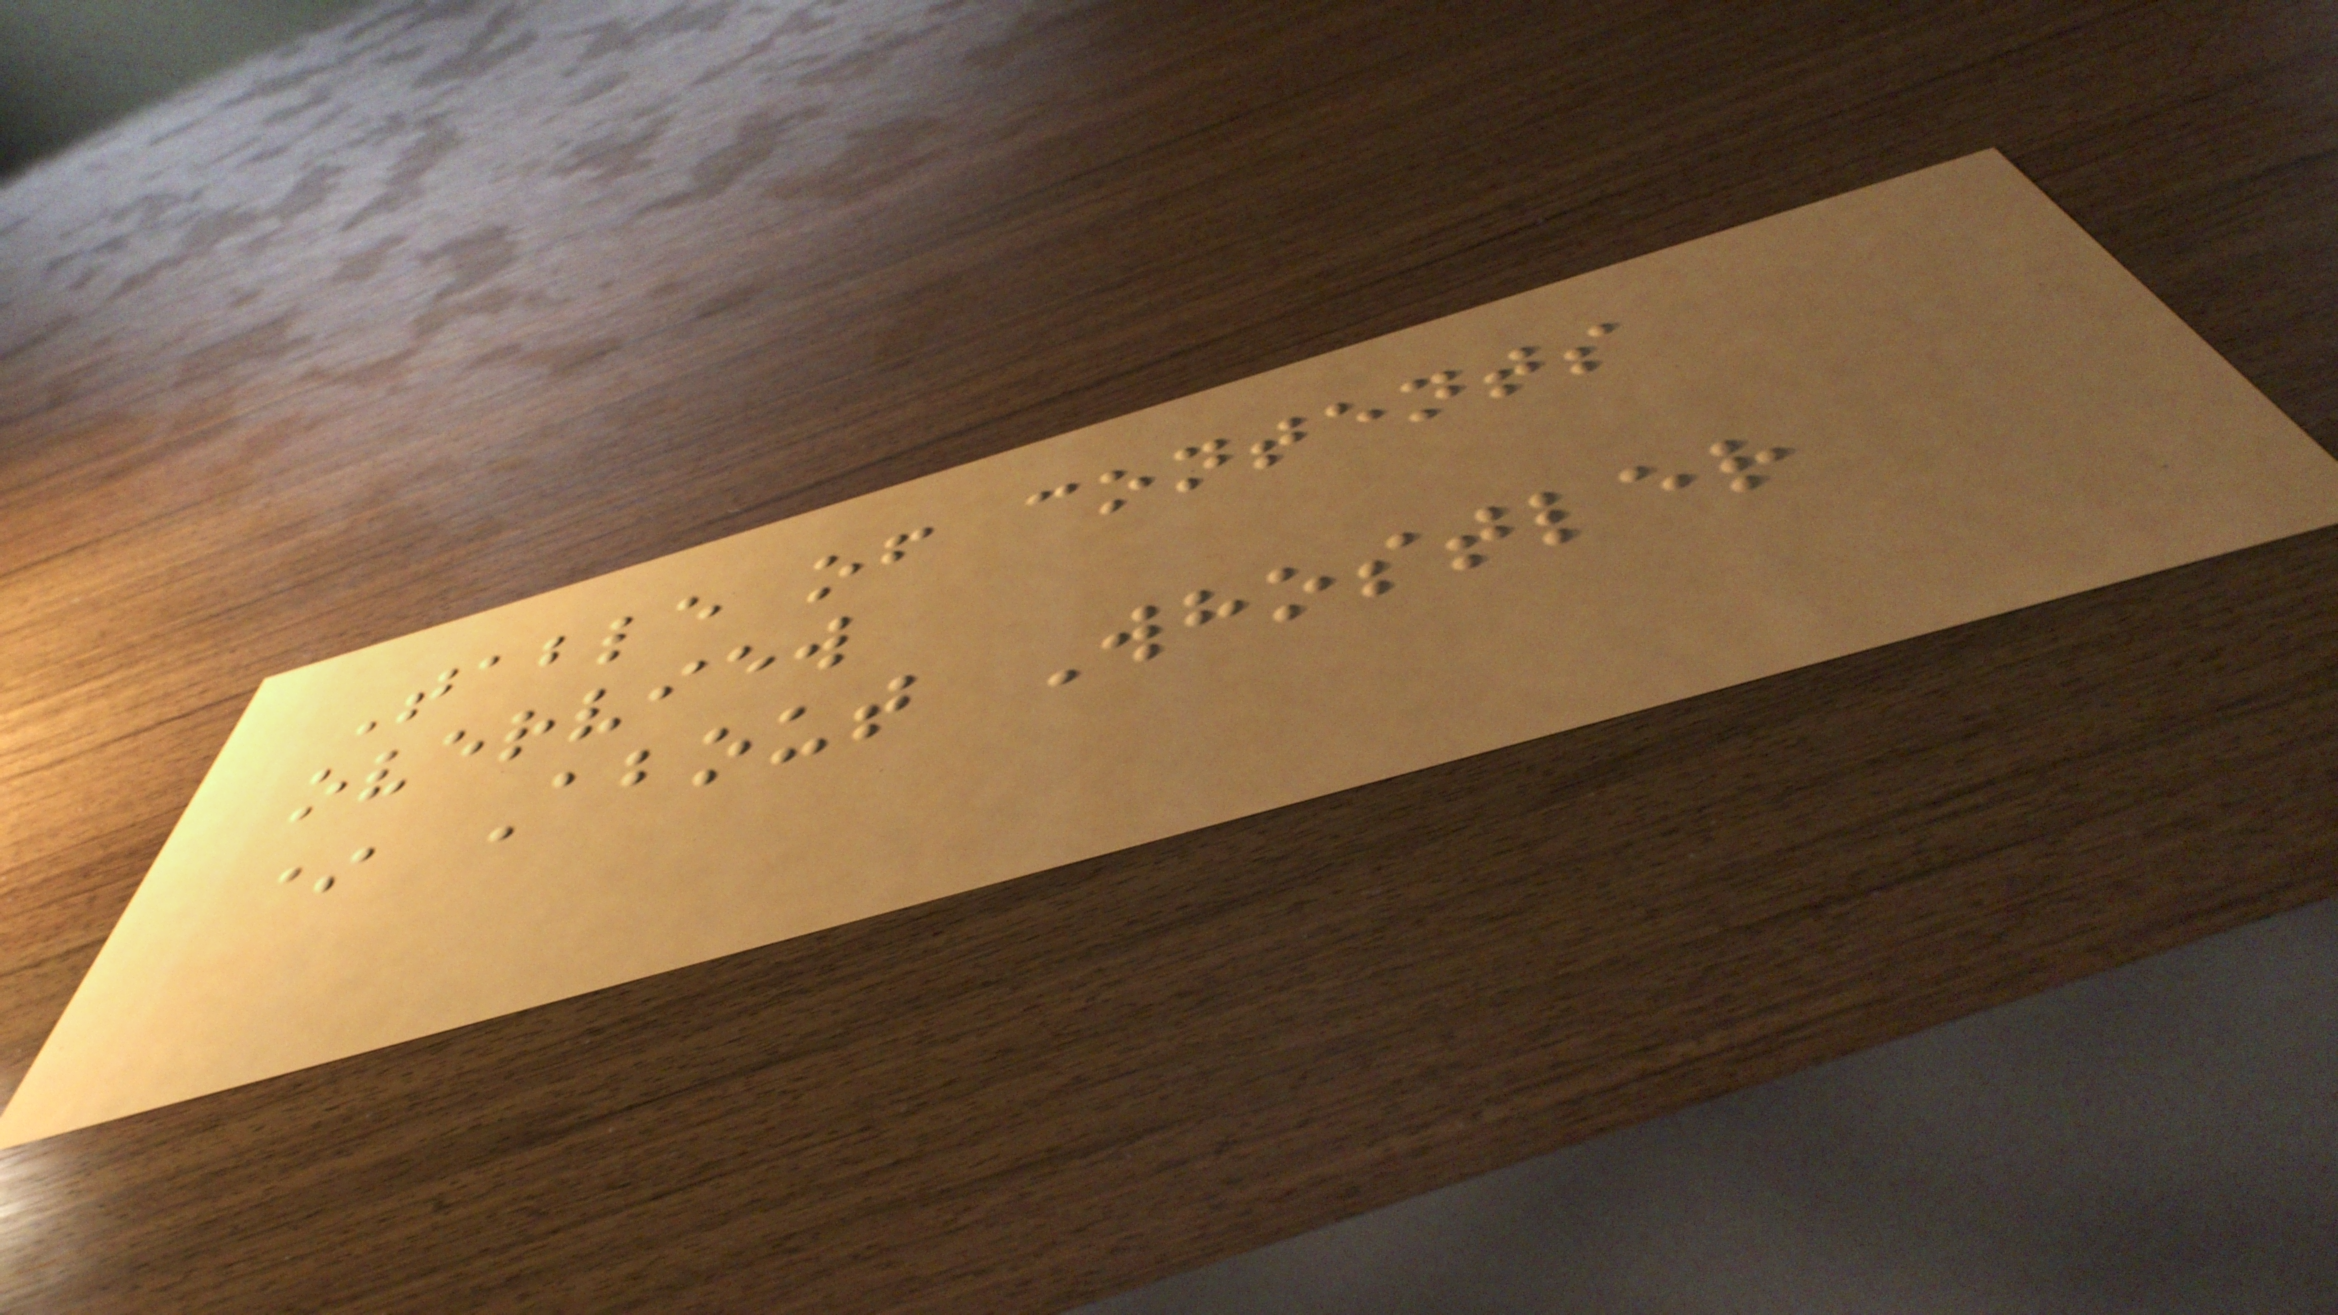Table of contents
overview
* About Whostler
